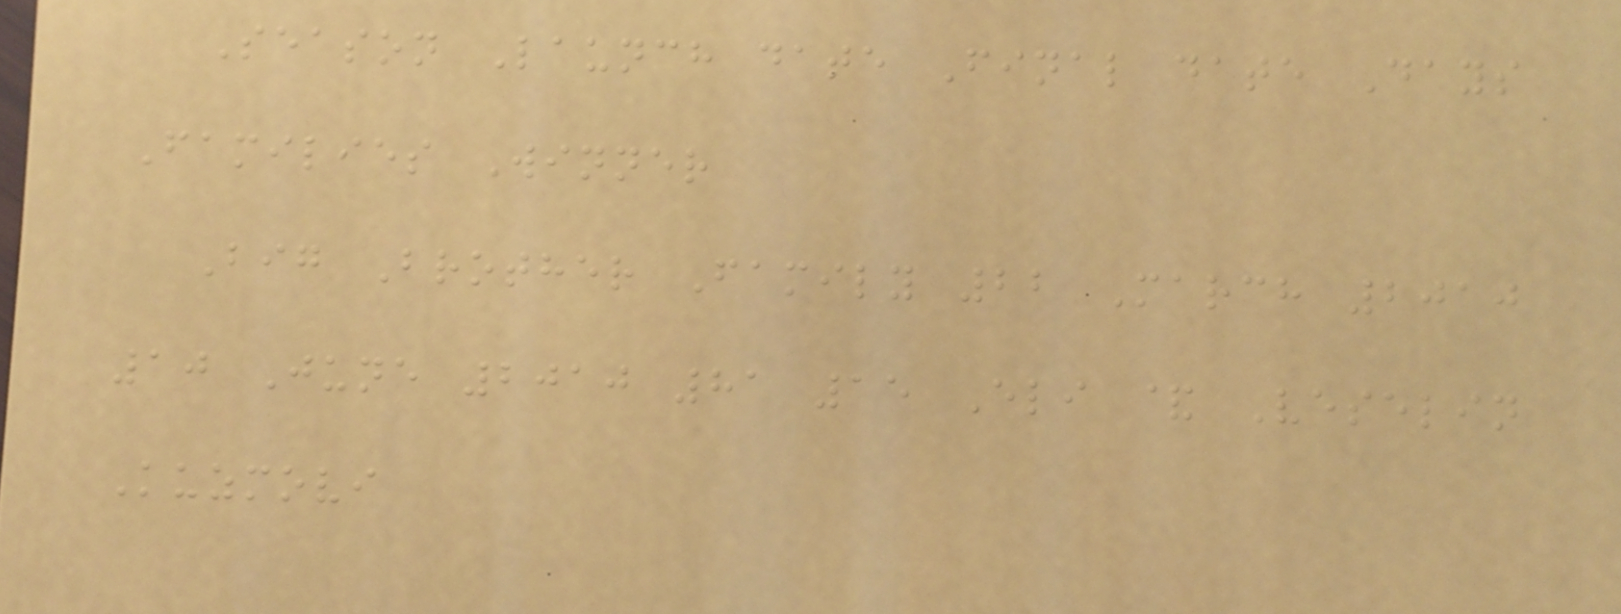Season Launch date Final date Days
Families Winner
Big Brother Family 22 March 2010
10 June 2010 81 15 Eli & Veselin
Kuzmovi
